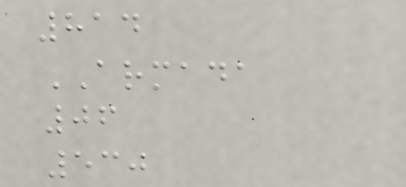814
ARMADA
06
530
